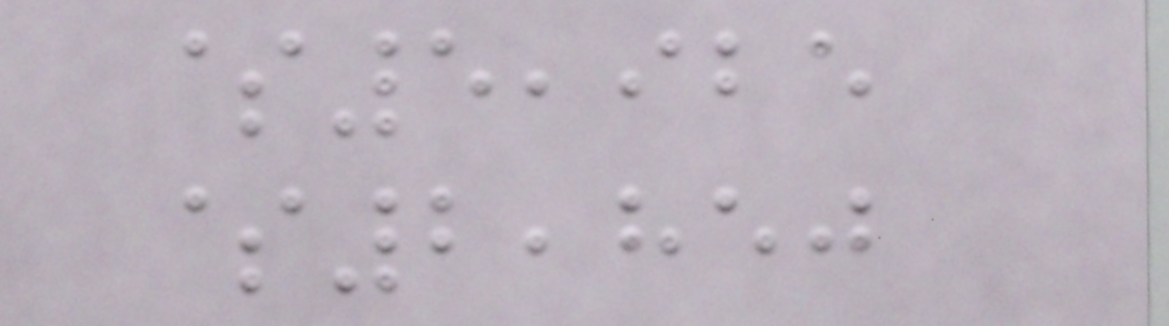$5,925
$2,850
